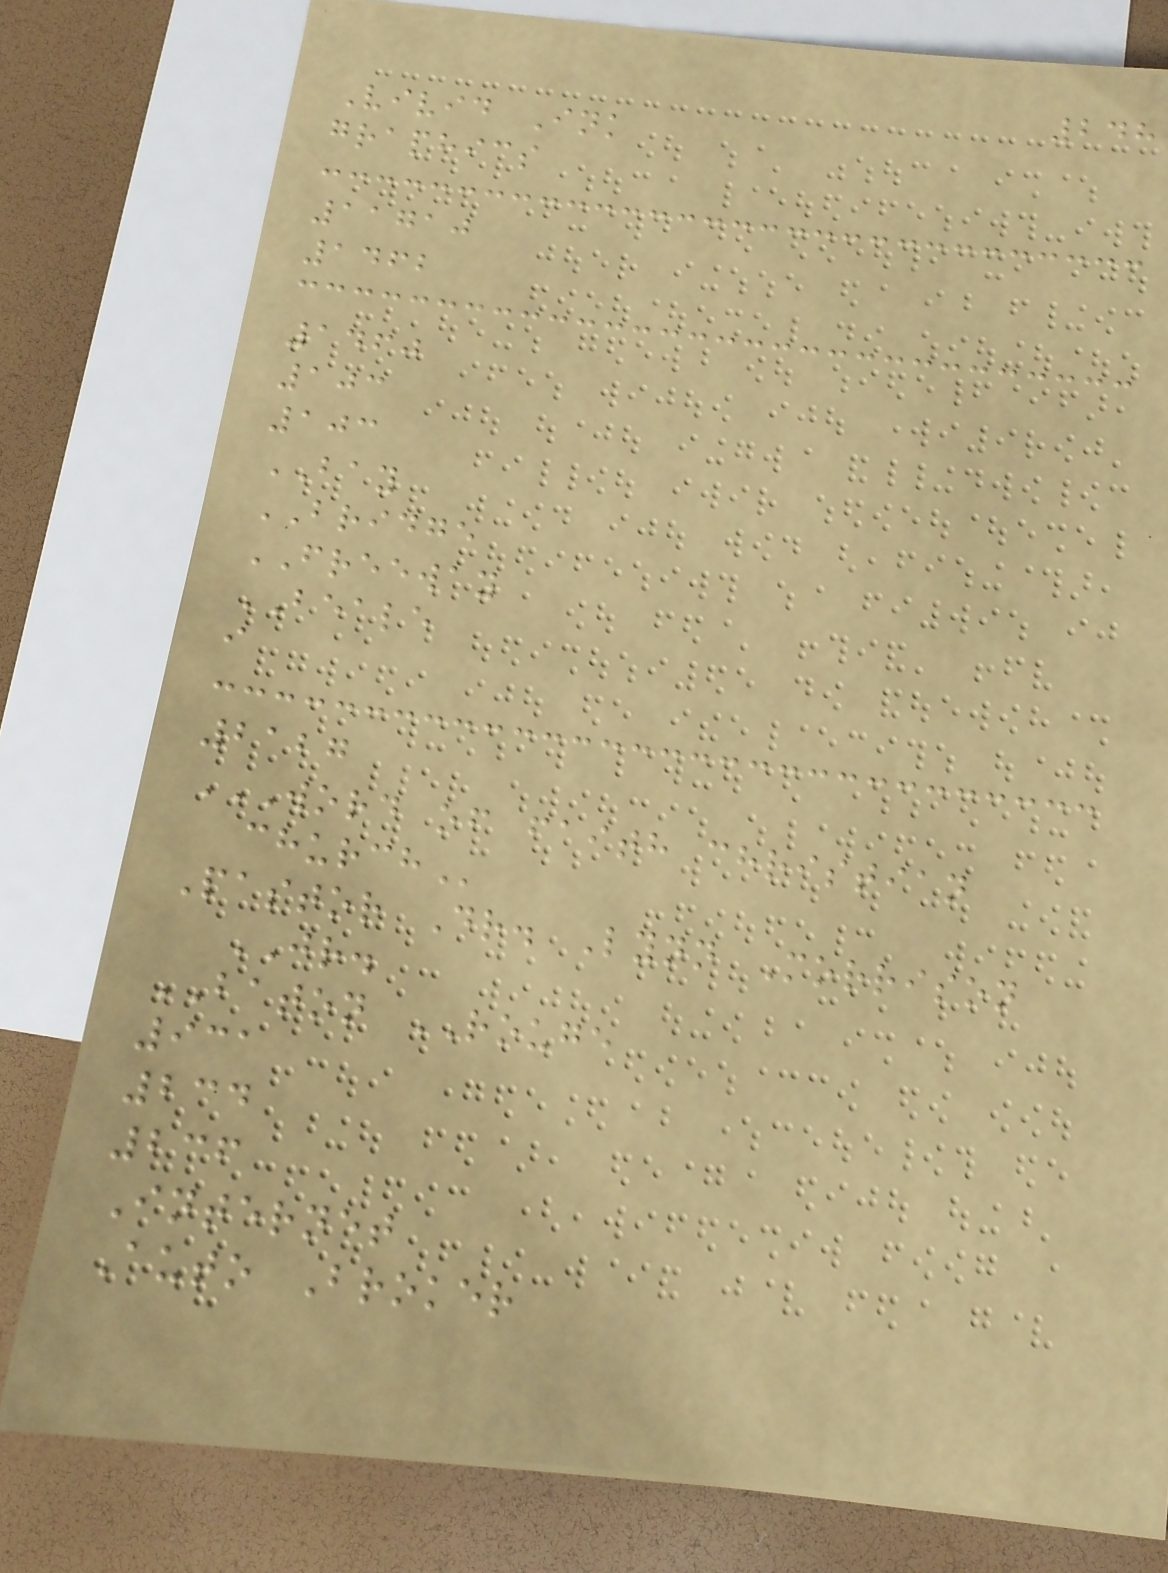248
Vivid Ink
graphics
11710
1462
1460
103
103
BAY
BRIDGE
FREEWAY
BEALE
i
2127
WORD OF FAITH CHRISTIAN
CHURCH
Pastor Dr. Lynn Morrison
JR.
BATON ROUGE
931
234
236
Internet
Auto Broker
